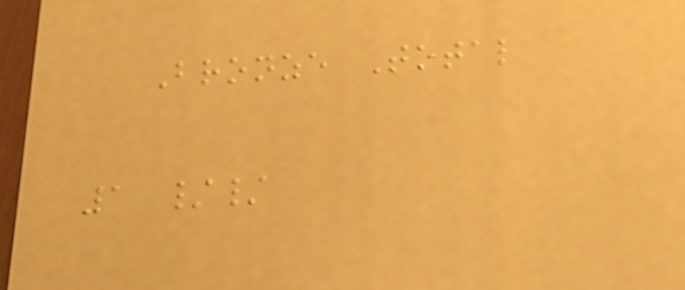Bronze Total
1 //
